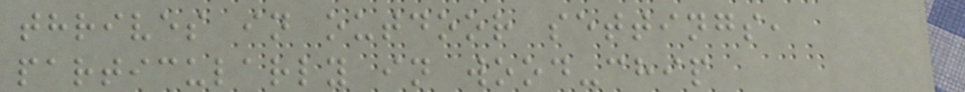thrives in outdoor settings,
particularly in wood-chip
